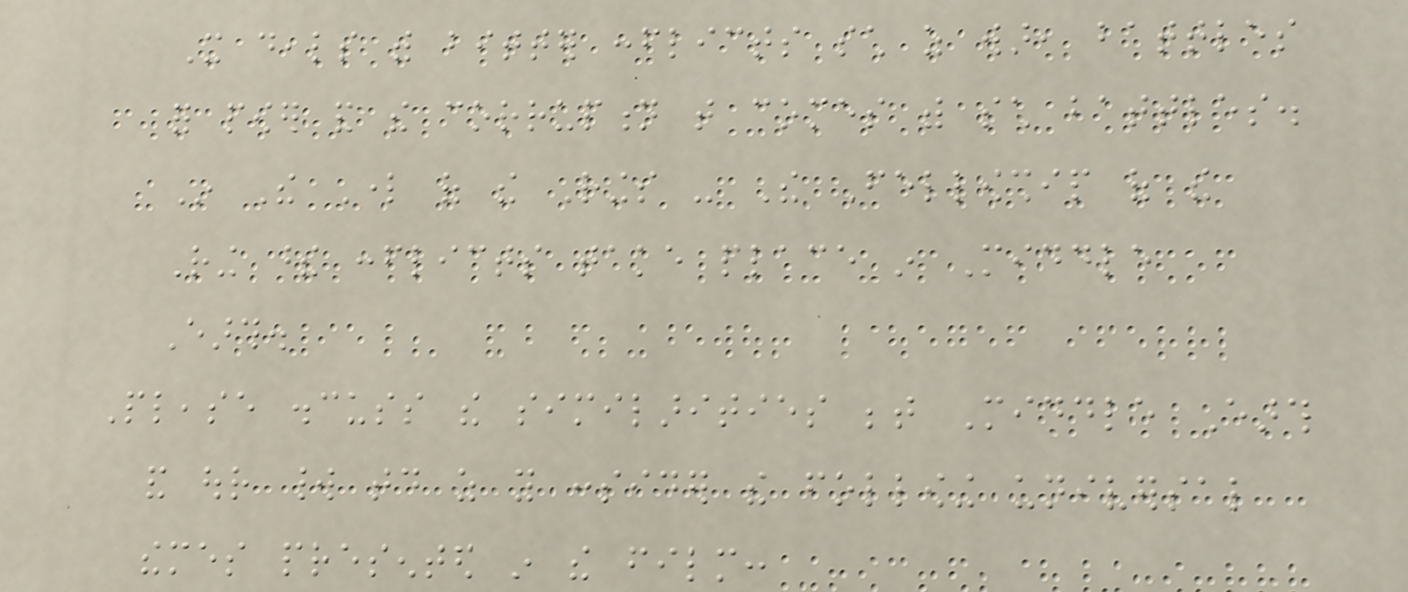It deals with bitter conflicts such as war, battles
for power and the corruption that comes with such battles.
In The Lord of the Rings - The Fellowship of the
Ring these conflicts take place in Middle
Earth.
Please discuss the similarities between Middle Earth
and our world today as you consider the following universal
themes presented in the film:
